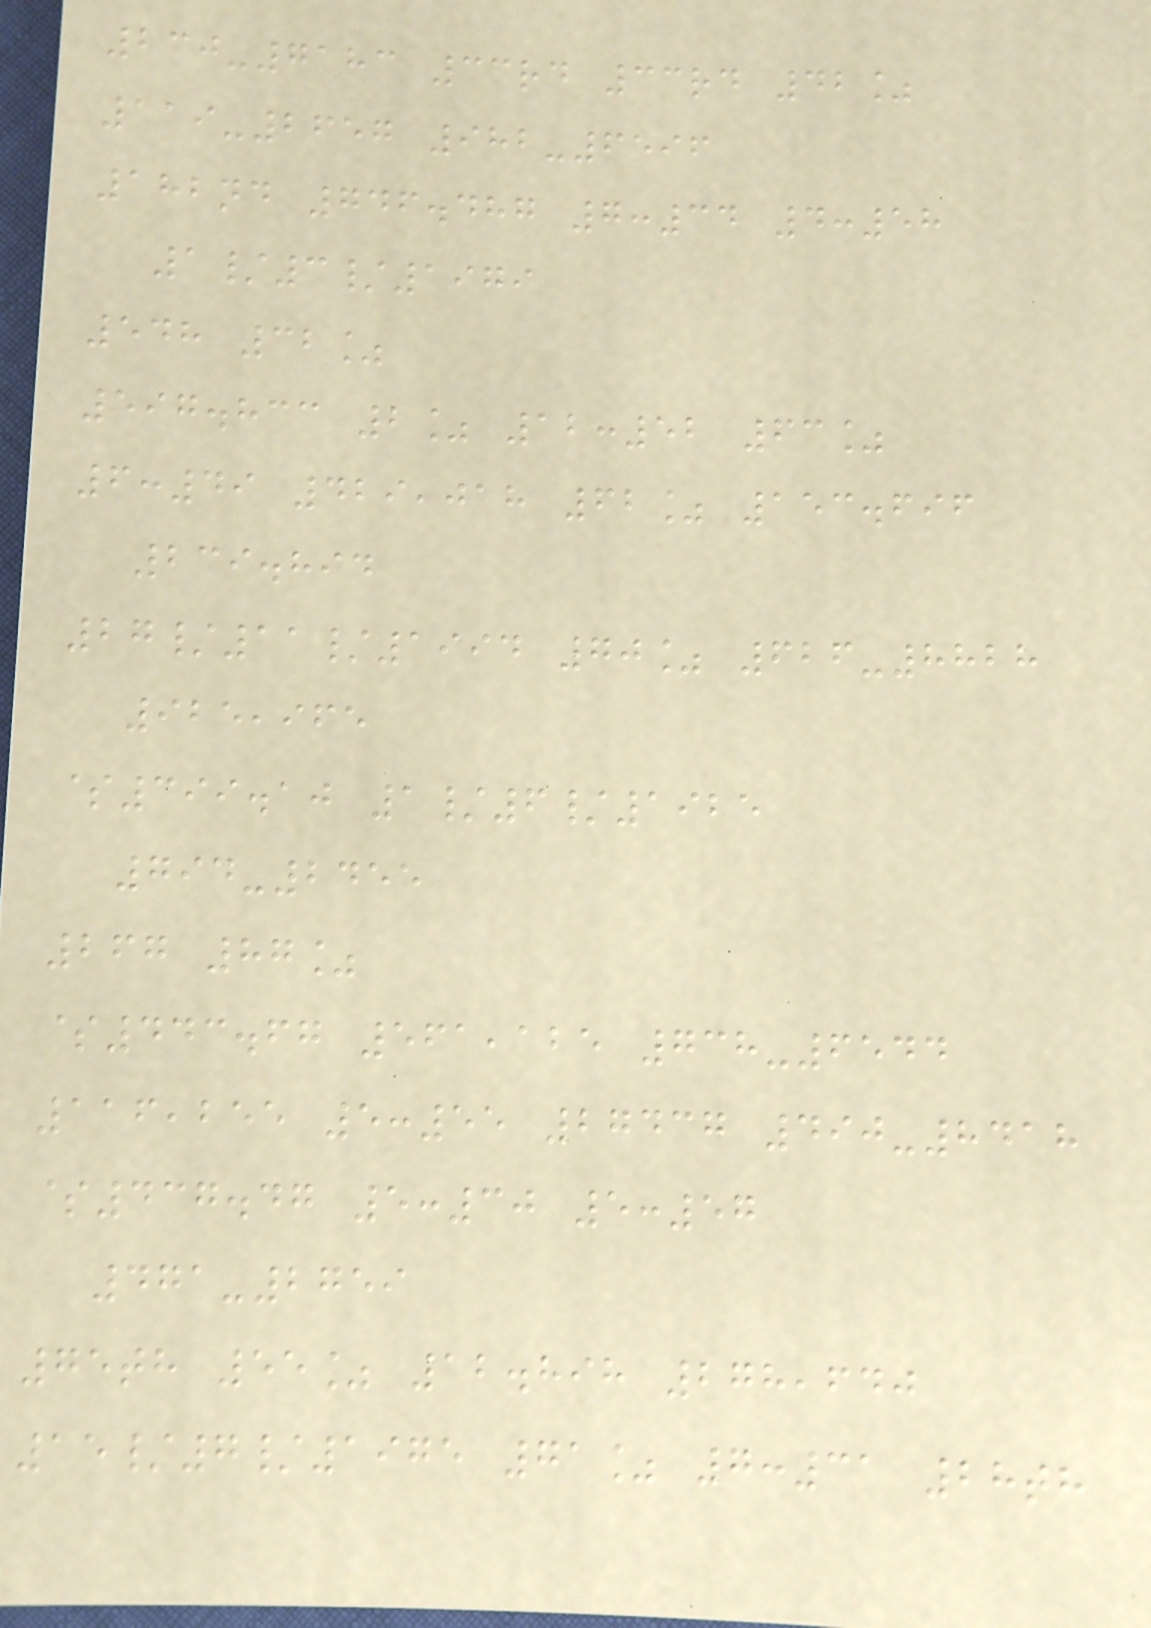230-7183 33rd 33rd 42%
119-2657 982-6596
182nd 746.487 7:34 4:58
1/3/1979
548 32%
597.833 2% 12:52 63%
6:49 429,018 62% 153.696
239.894
27/11/1994 70% 626-8828
925,965
$399.10 1/6/1925
794-2455
267 87%
$443.67 561,125 738-6544
116,255 5:55 27437 490-8418
$437.47 5:30 5:57
471-2759
75th 55% 12.898 278,640
15/7/1975 71% 7:31 28th
